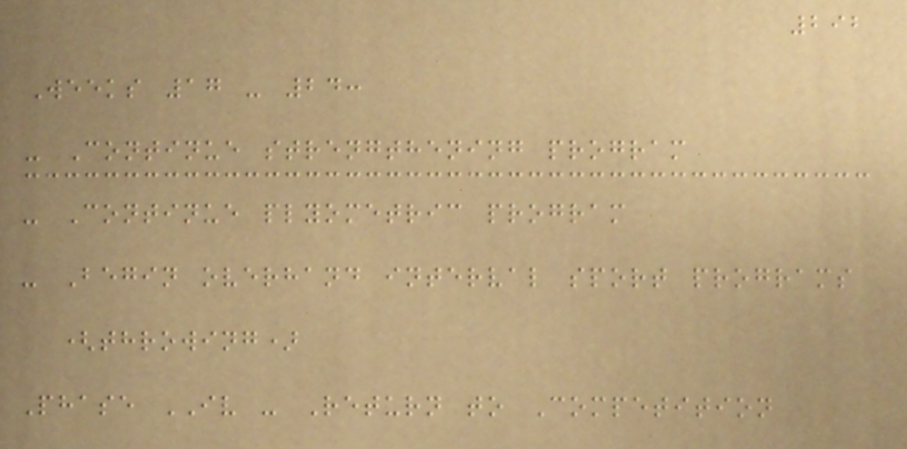292
Weeks 17 - 24:
- Continue strengthening program
- Continue plyometric program
- Begin overhand interval sport programs
(throwing)
Phase IV - Return to Competition
